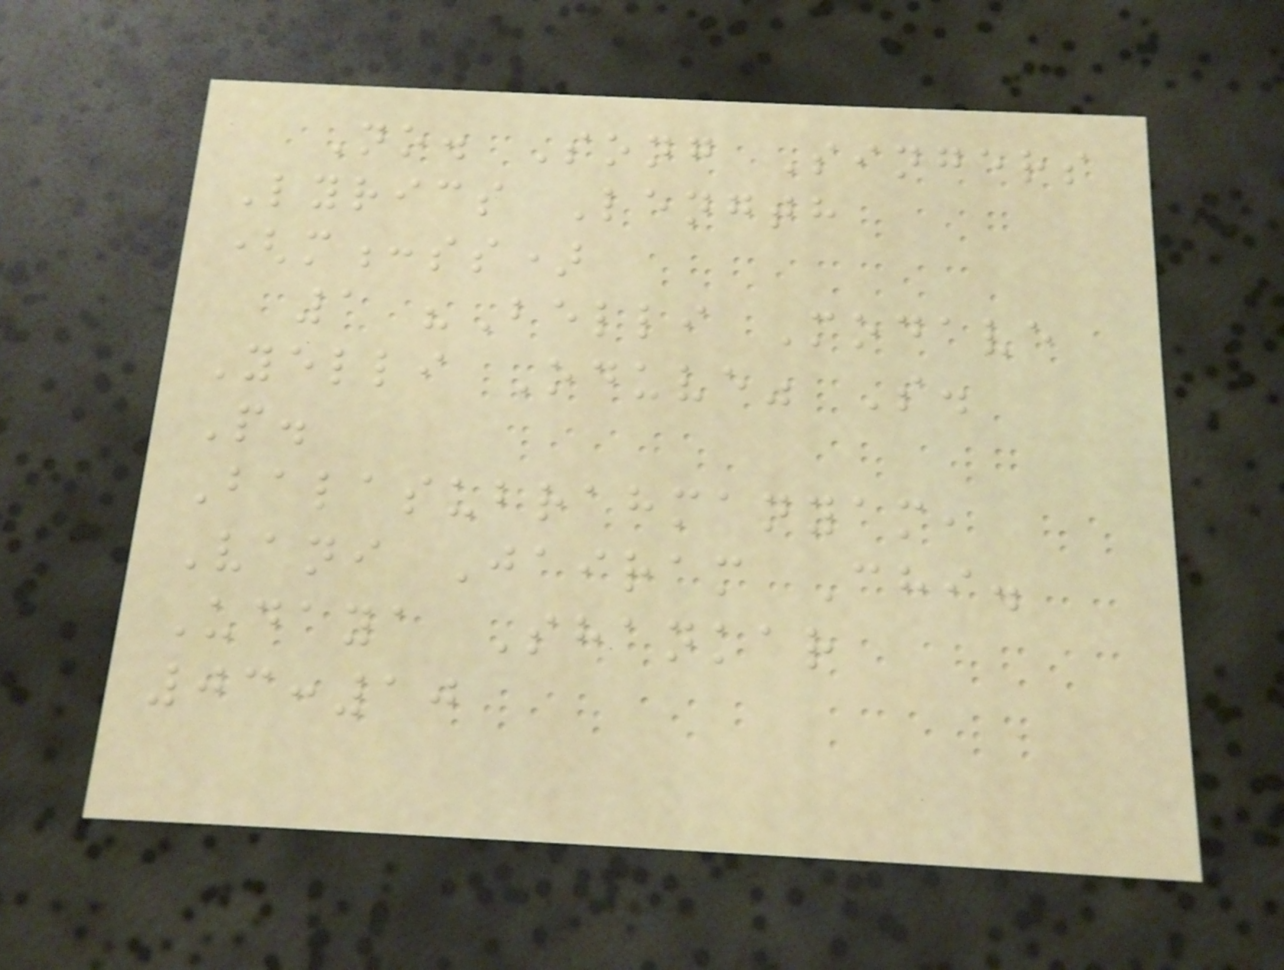No. Song Singers
Lyrics Length
(m:ss)
1 "Belli Modave
Yelli Oduve" S.
P.
Balasubrahmanyam,
Vani Jairam Chi.
Udaya Shankar
03:10
